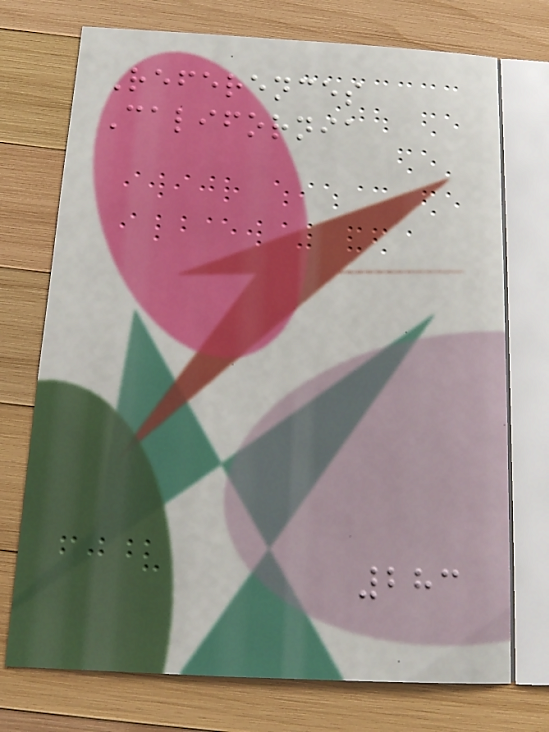References
California
283
